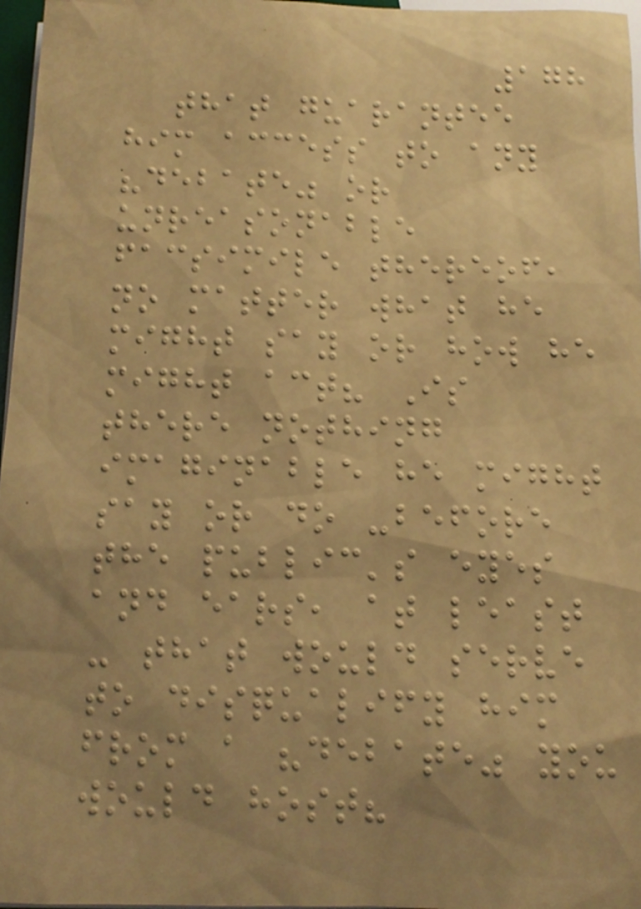178
that guarantee
him access to any
"debate" or
unreasonable
facsimile thereof,
no matter what he
might say or how he
might act? Is
there nothing
imaginable he might
say or do -before
the public's eyes
and ears, at least
- that would serve
to disqualify him
from a "debate" you
would host?
